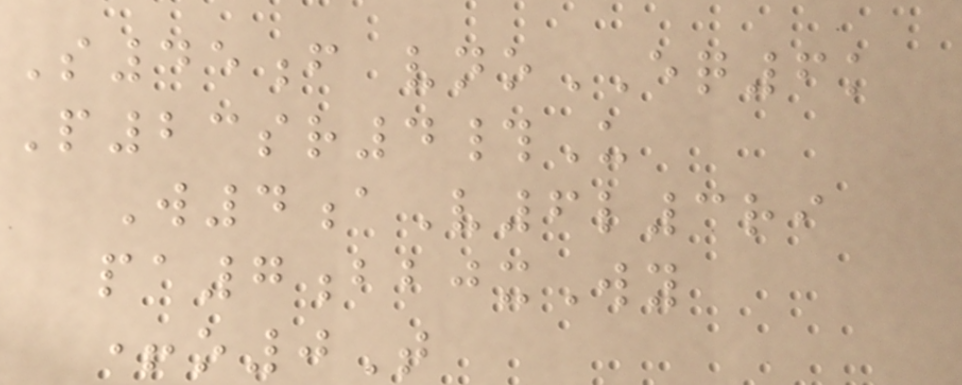S45f vnoEQ6k
P23sr4#U
W4aV6l3ri
pa7bbjxWy
+o0T
